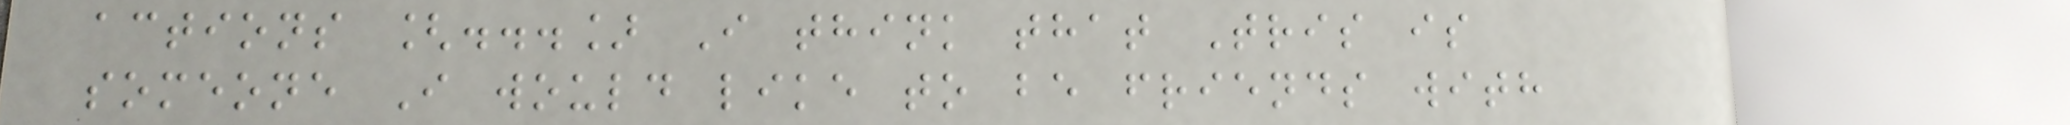actions [...] I think that Tris is
someone I would like to be friends with
